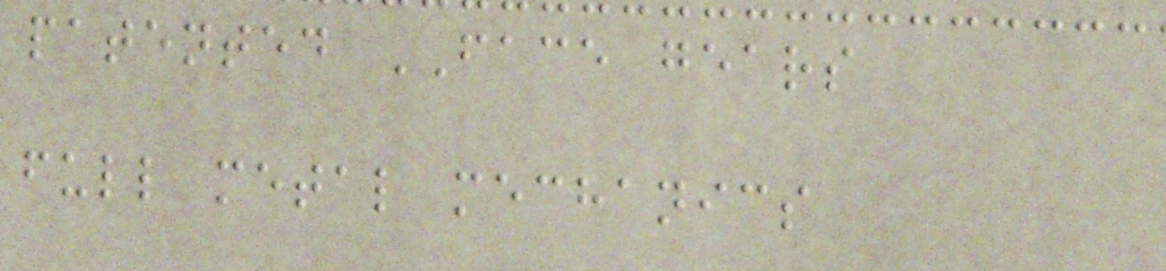patented FACE gears
full metal mechanics
